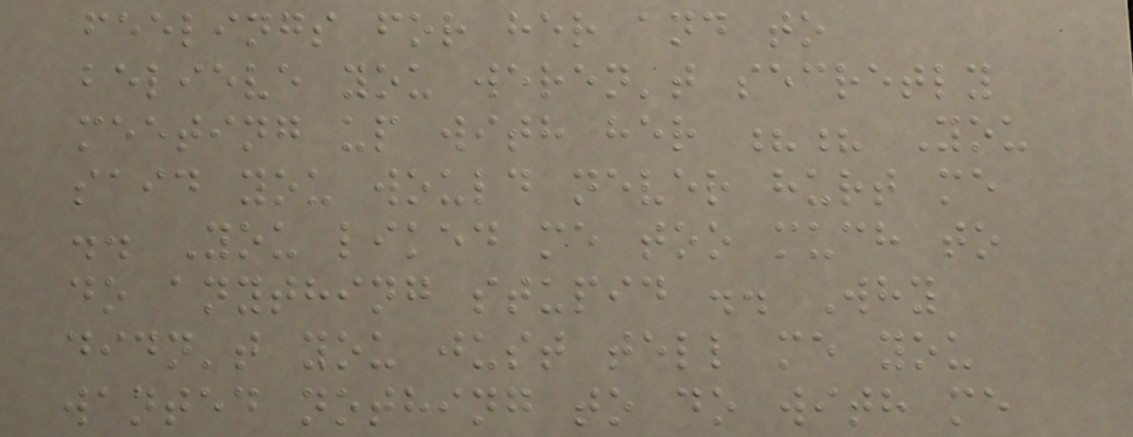feelings for her and to
believe you weren't secretly
meeting up with her ?? You
said you would never hurt me
.. You liked me too much to
do anything stupid .. Why
didn't you just tell me you
wanted nothing to do with me
